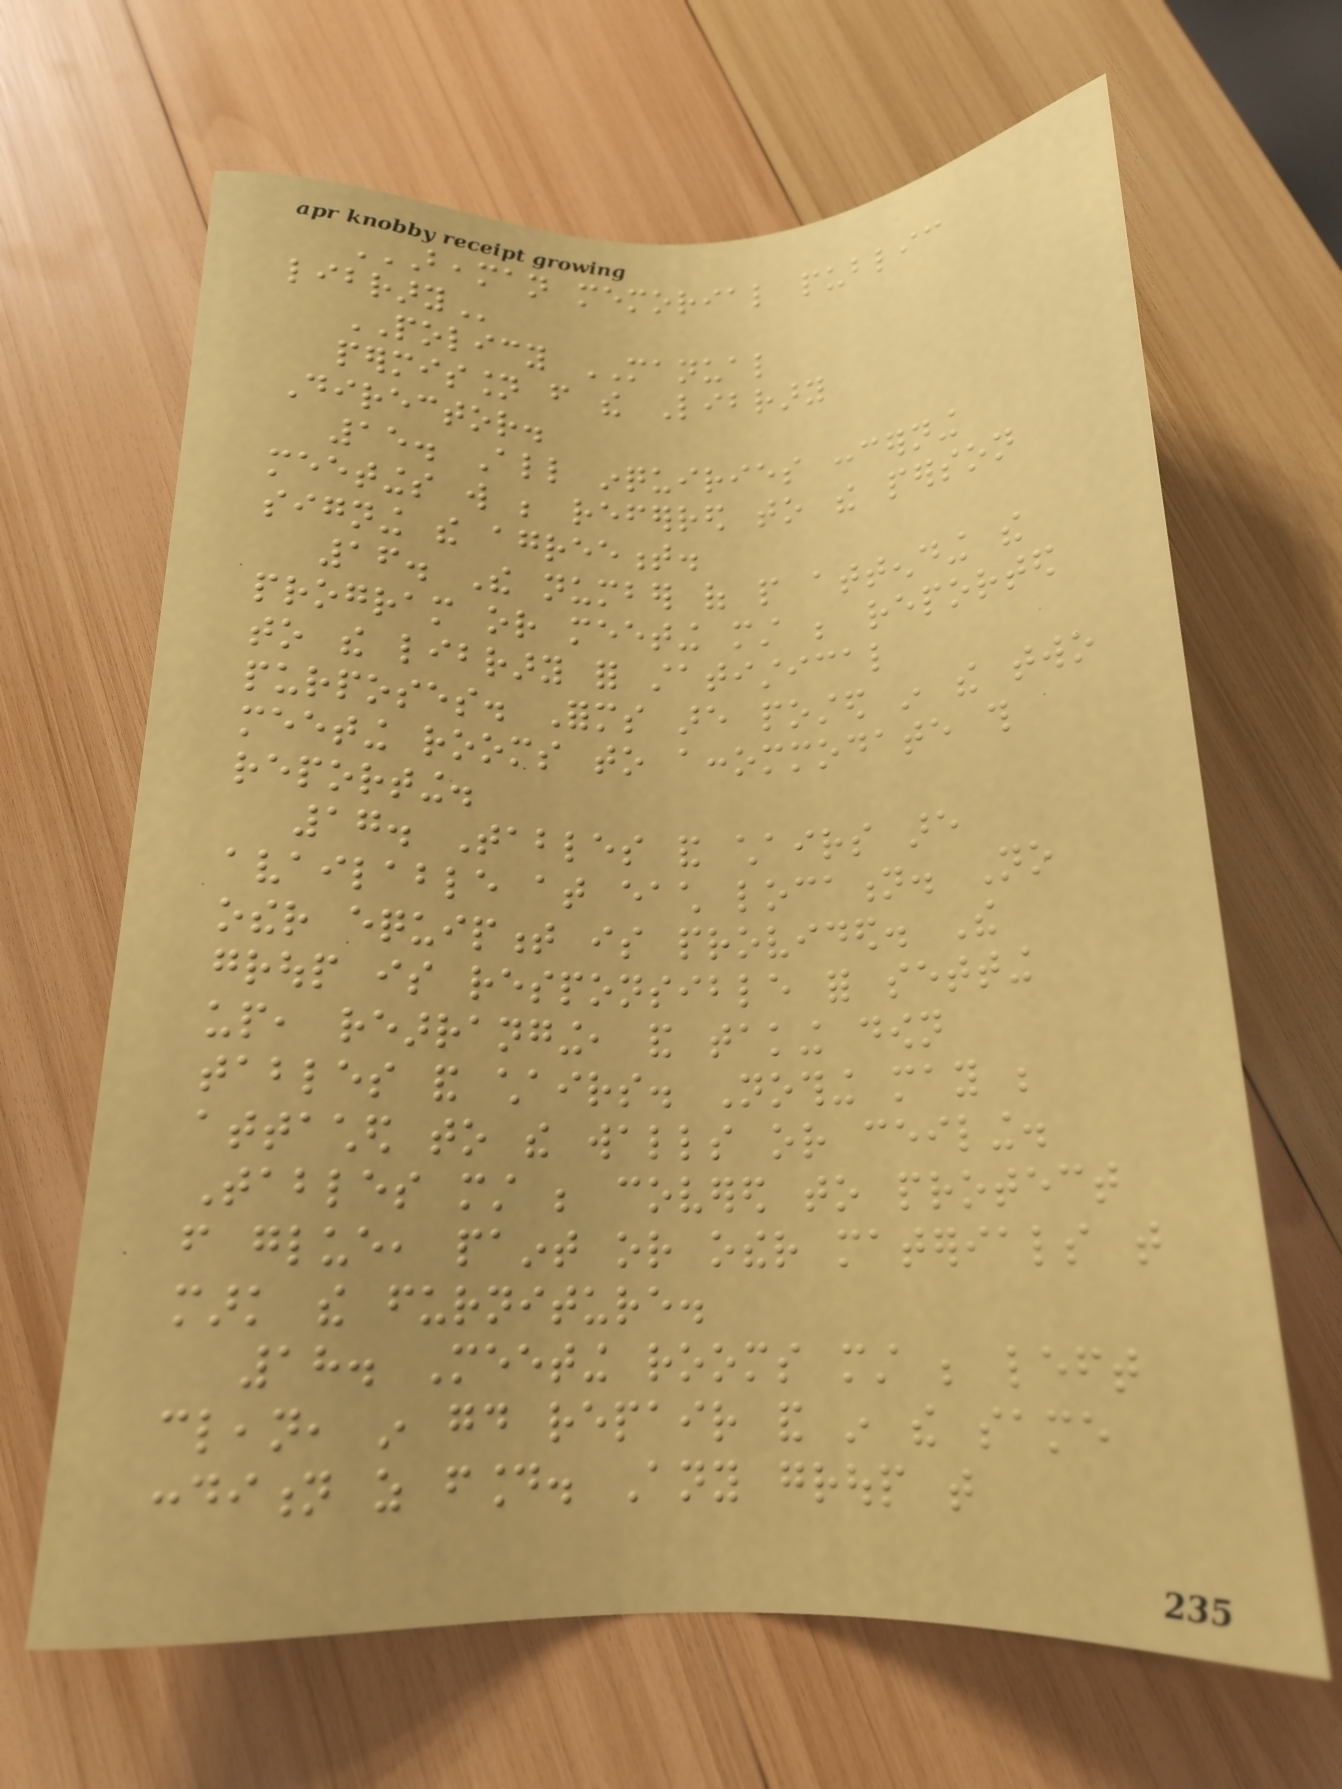BEAMAN MEMORIAL PUBLIC
LIBRARY
POLICY MANUAL
permission from the Library
Director.
15. All inquiries concerning
meetings will be referred to the person
signing the agreement.
16. The number of people attending the
program or meeting must be reported
to the library for statistical
purposes. Forms are posted in the two
meeting rooms to accommodate this
reporting.
17. Tables and chairs are
available at each location. No
other equipment is provided. The
group is responsible for setting
up, rearranging, and taking down
tables and chairs. Nothing may be
attached to the walls or ceiling.
Tables must be covered to protect
from glue, paint or other materials that
mark the furniture.
18. Meeting rooms must be left
clean, in good repair and in the same
condition as found. Any group that
